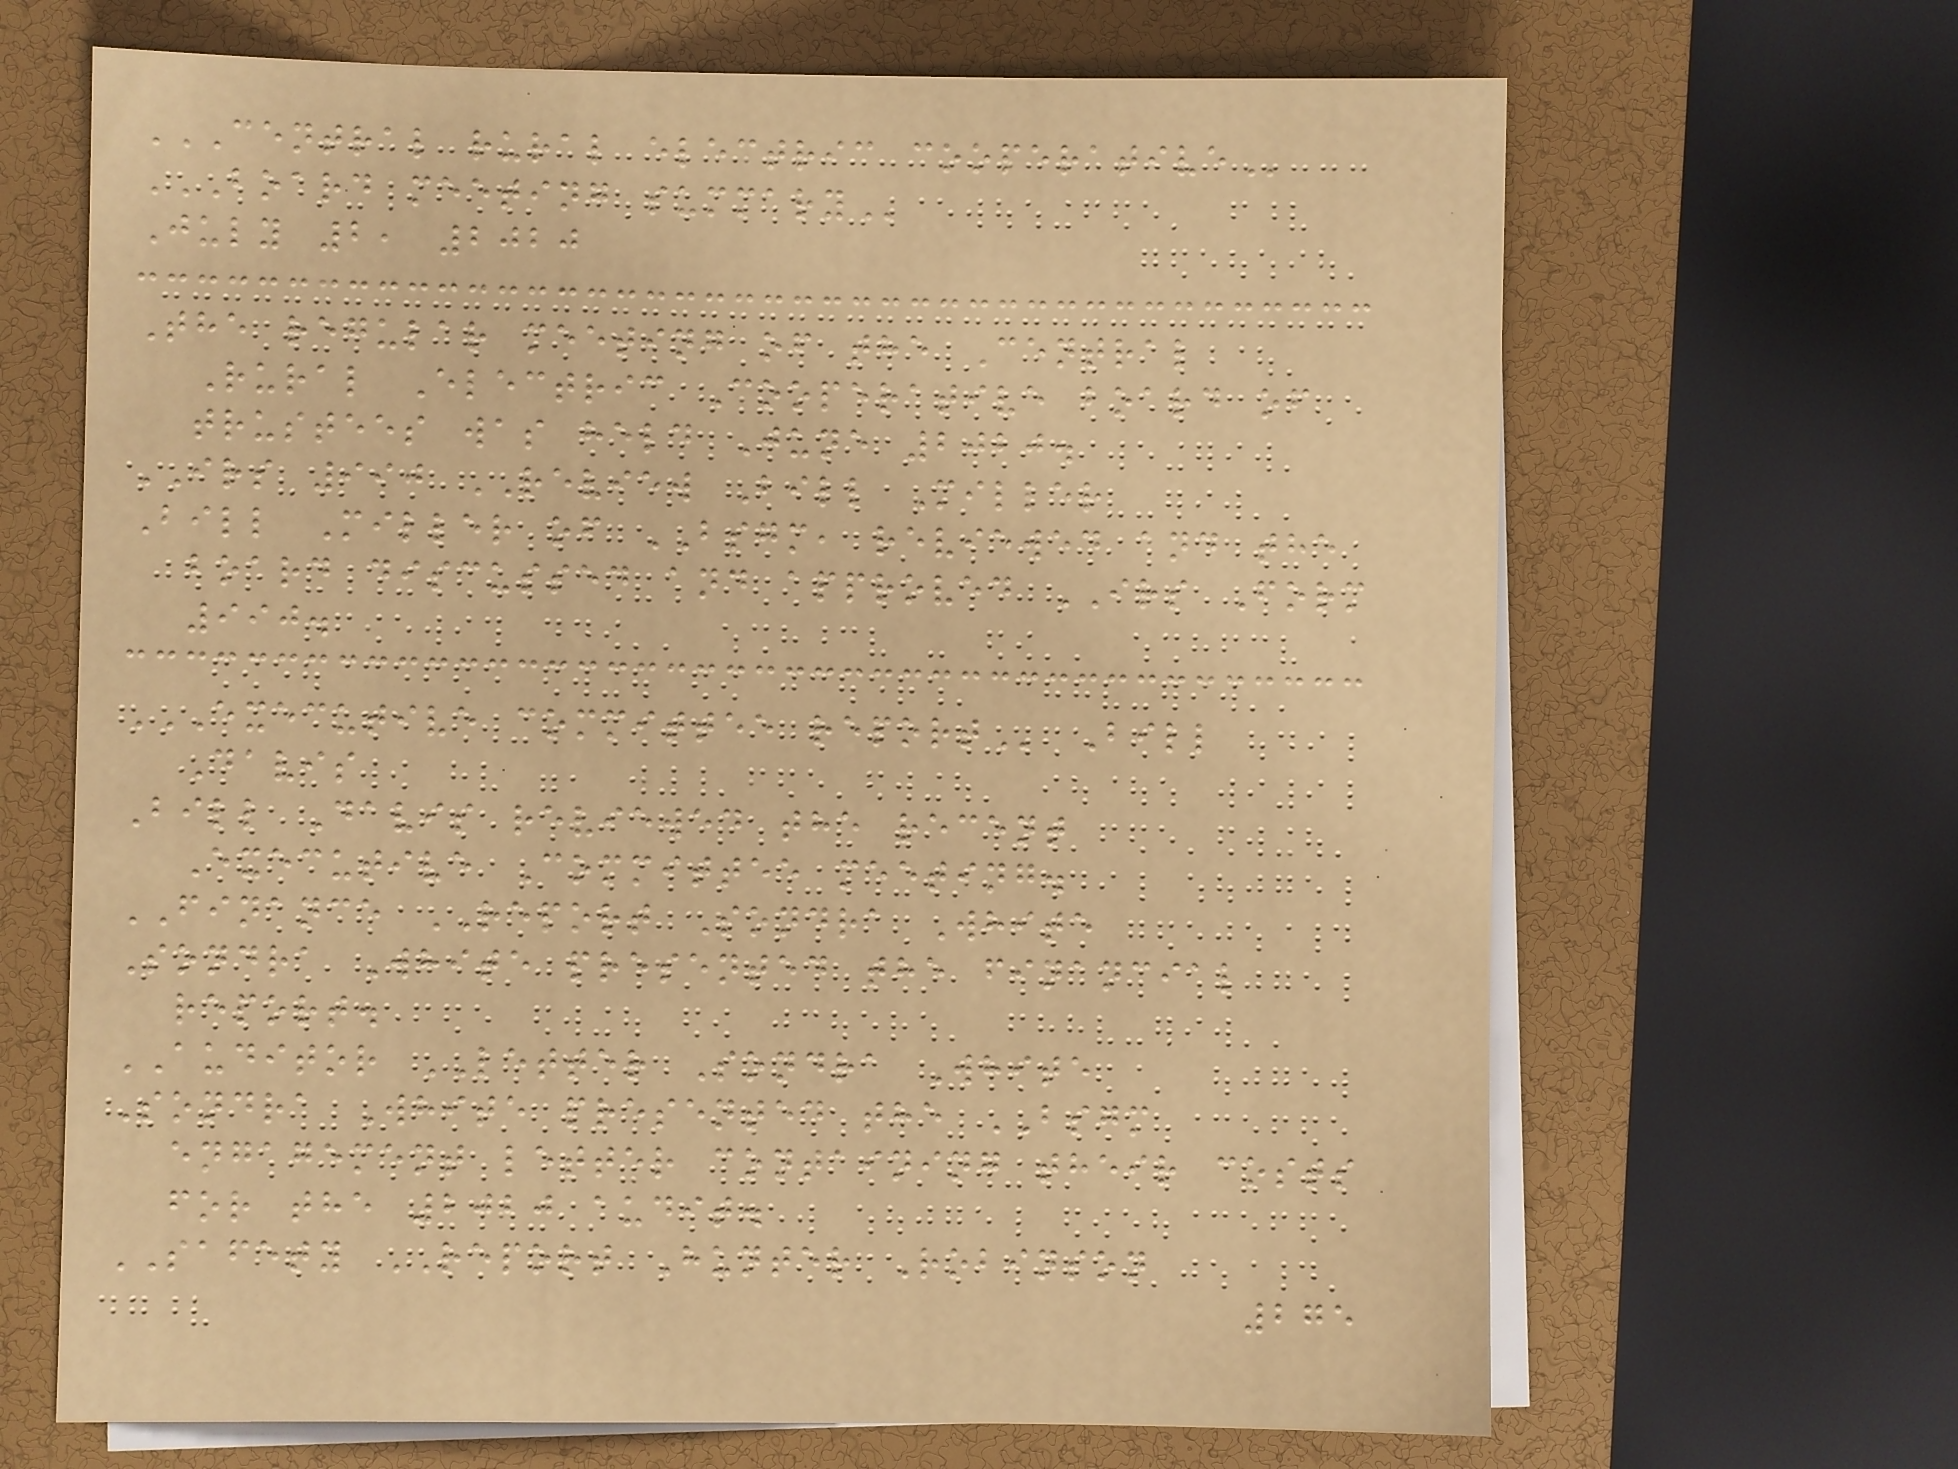CENTRAL RURAL ELECTRIC COOPERATIVE
BOARD MEETING SUMMARY
July 2, 2020
The regular meeting of the Central
Rural Electric Cooperative board of
trustees was held June 2020.
IRS 990 REVIEW Bill Miller
Bill Miller of BSGM, reviewed and the
board discussed and approved IRS Form
990.
EXECUTIVE COMMITTEE REPORT Bill
Davis
Bill Davis reviewed the recent
Executive Committee meeting.
FINANCE REPORT Sondra White
Sondra White presented the financial
report.
AUDITOR LETTER Sondra White
Sondra White presented the BSGM
engagement letter containing their costs
for the 2020 audit.
SAFETY REPORT Hunter Robinson
275
